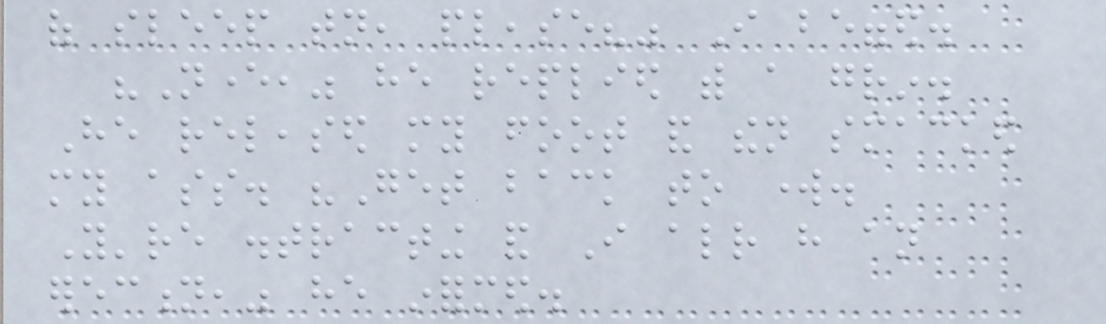of sleep tonight, please?" I begged.
"Never," he replied with a grin.
He released my foot and then smacked
my ass. "Get back to work.
You're distracting and I already have an
erection," he informed.
